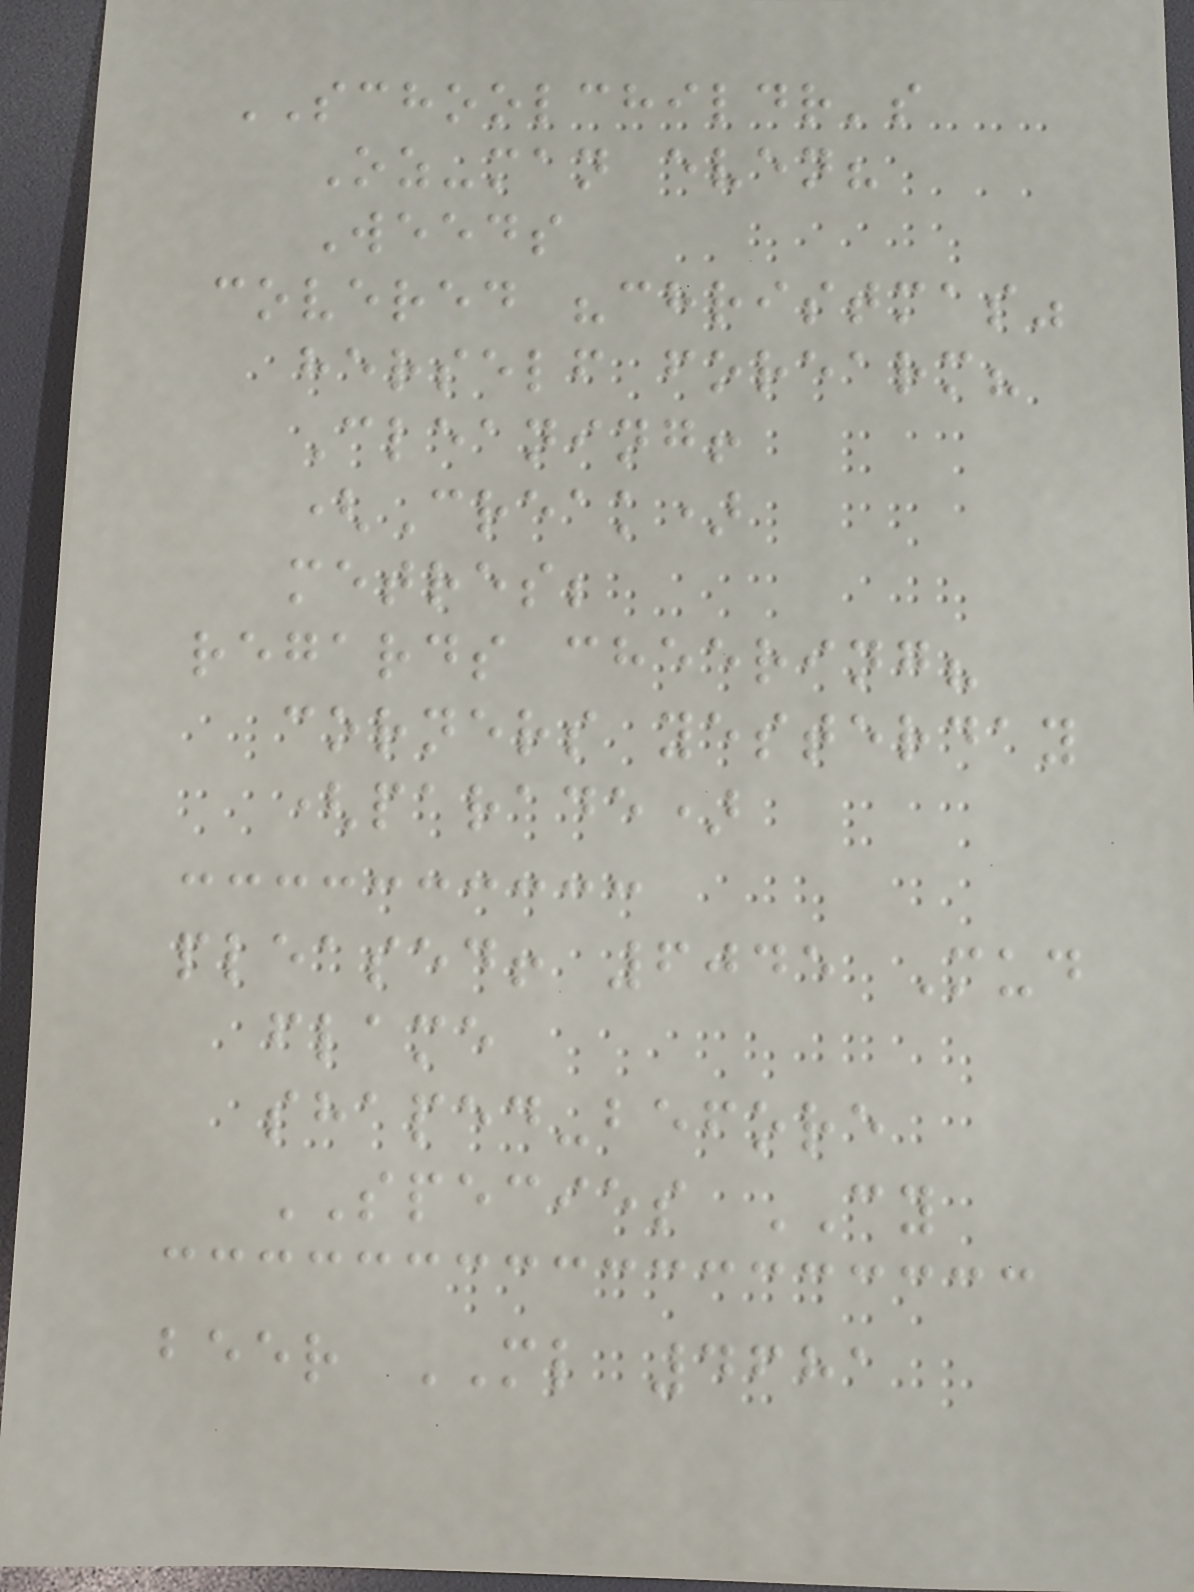SCHOOLCHILDR's
Oz-man even?
Weeds
covered "christmas"
herself forearm?
Cleaning!
(Creak)
metres;
regards cheering?
corners yesterday
(parade)
pleased! 6045 Mud
flame
shaped-before
SPECIES CY
beer ML 4681
